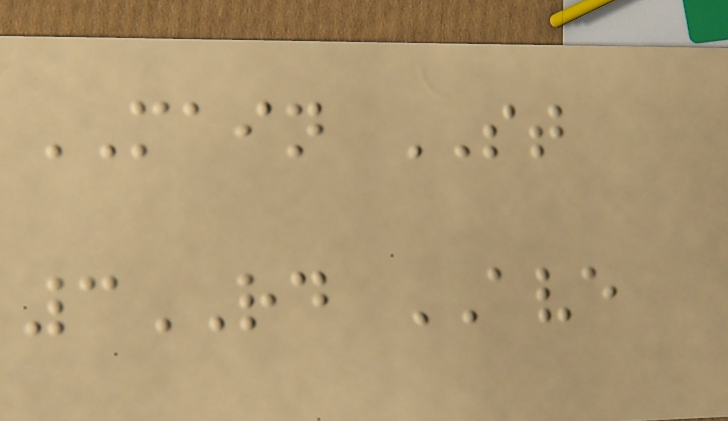MAIN ST
3RD AVE
